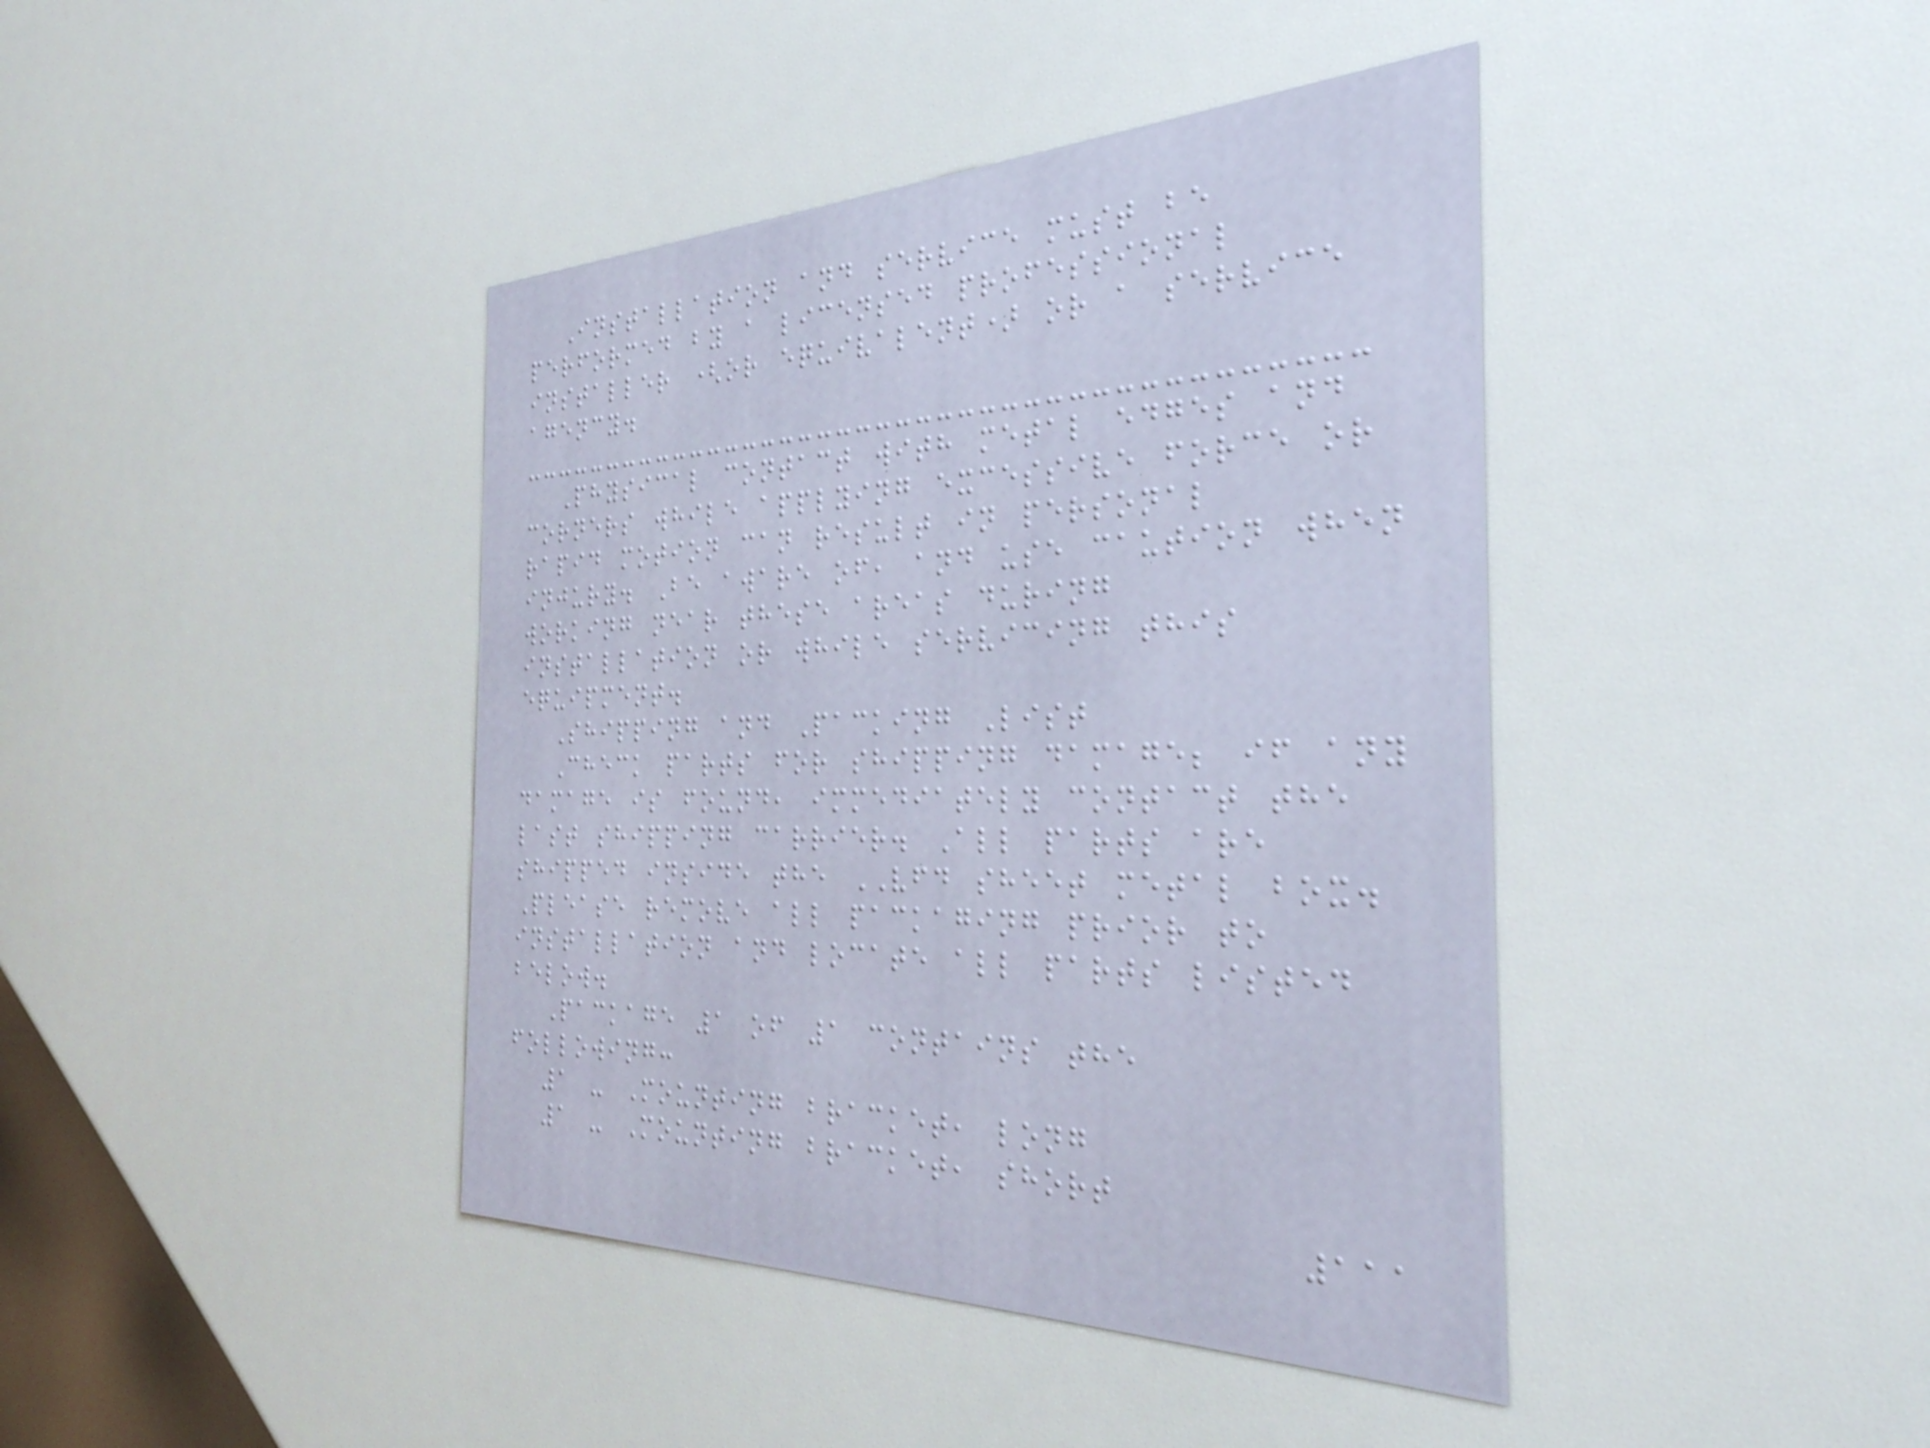Installation and service must be
performed by a licensed professional
installer (or equivalent) or a service
agency.
Physical contact with metal edges and
corners while applying excessive force or
rapid motion can result in personal
injury. Be aware of, and use caution when
working near these areas during
installation or while servicing this
equipment.
Shipping and Packing List
Check parts for shipping damage; if any
damage is found, immediately contact the
last shipping carrier. All parts are
shipped inside the VFD sheet metal box.
Please remove all packaging prior to
installation and locate all parts listed
below.
Package 1 of 1 contains the
following:
1 - Mounting bracket, long
1 - Mounting bracket, short
111
